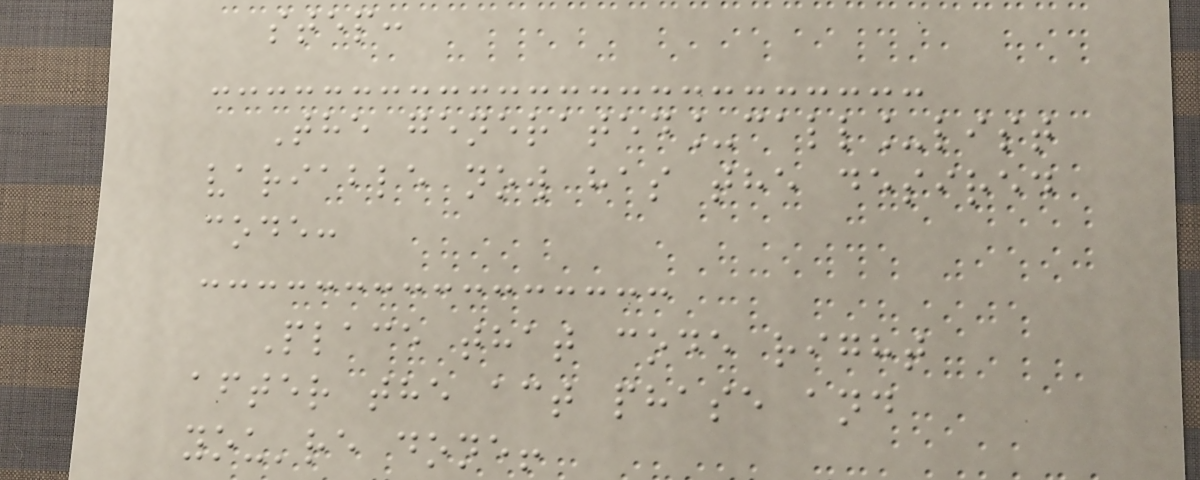step:
The generated_call_list
variable now has the desired
code:
Place that code right
after the act phase and
you're done!
